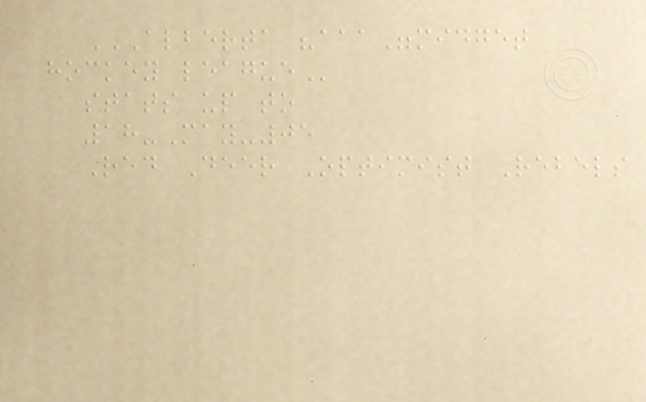ALBERTA "AAA"MIDGET
HOCKEY LEAGUE
stats up to
18-May-05
Red Deer Optimist Rebels
